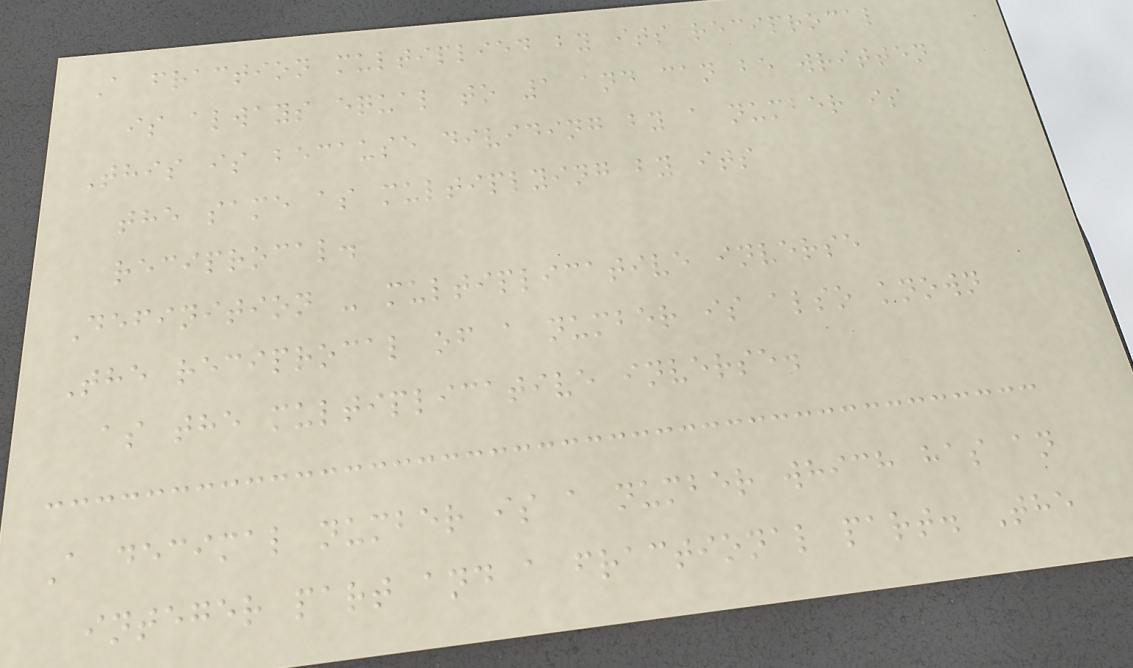A fraction multiplied by its reciprocal
is always equal to 1 and can be written
This is because dividing by a number is
the same as multiplying by its
reciprocal.
Definition - multiplicative inverse
The reciprocal of a number is also known
as the multiplicative inverse.
A decimal number is a number which has an
integer part and a fractional part. The
